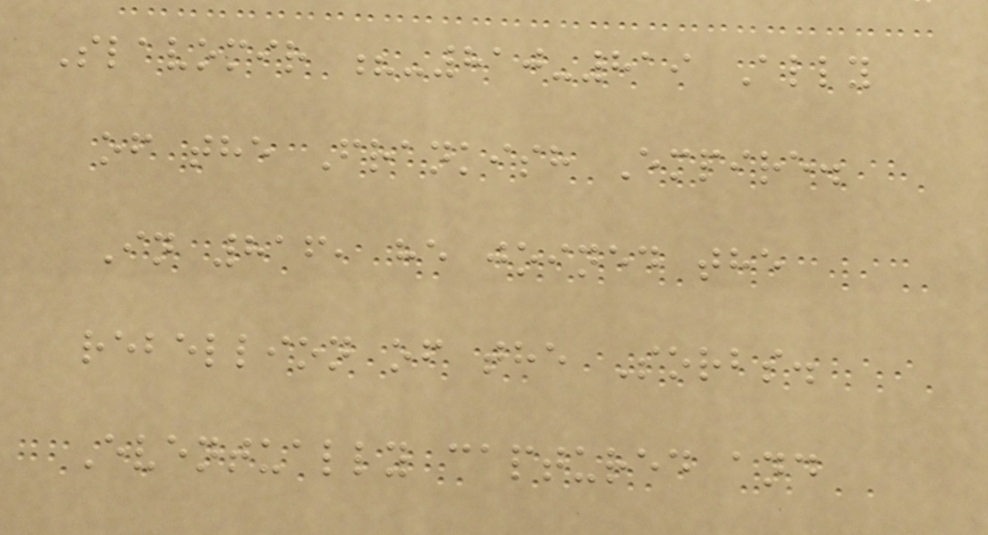Slavomir ?-810-819 Ally
of the Frankish Empire.
In 816, he joined the
rebellion of the Sorbs.
Eventually captured and
